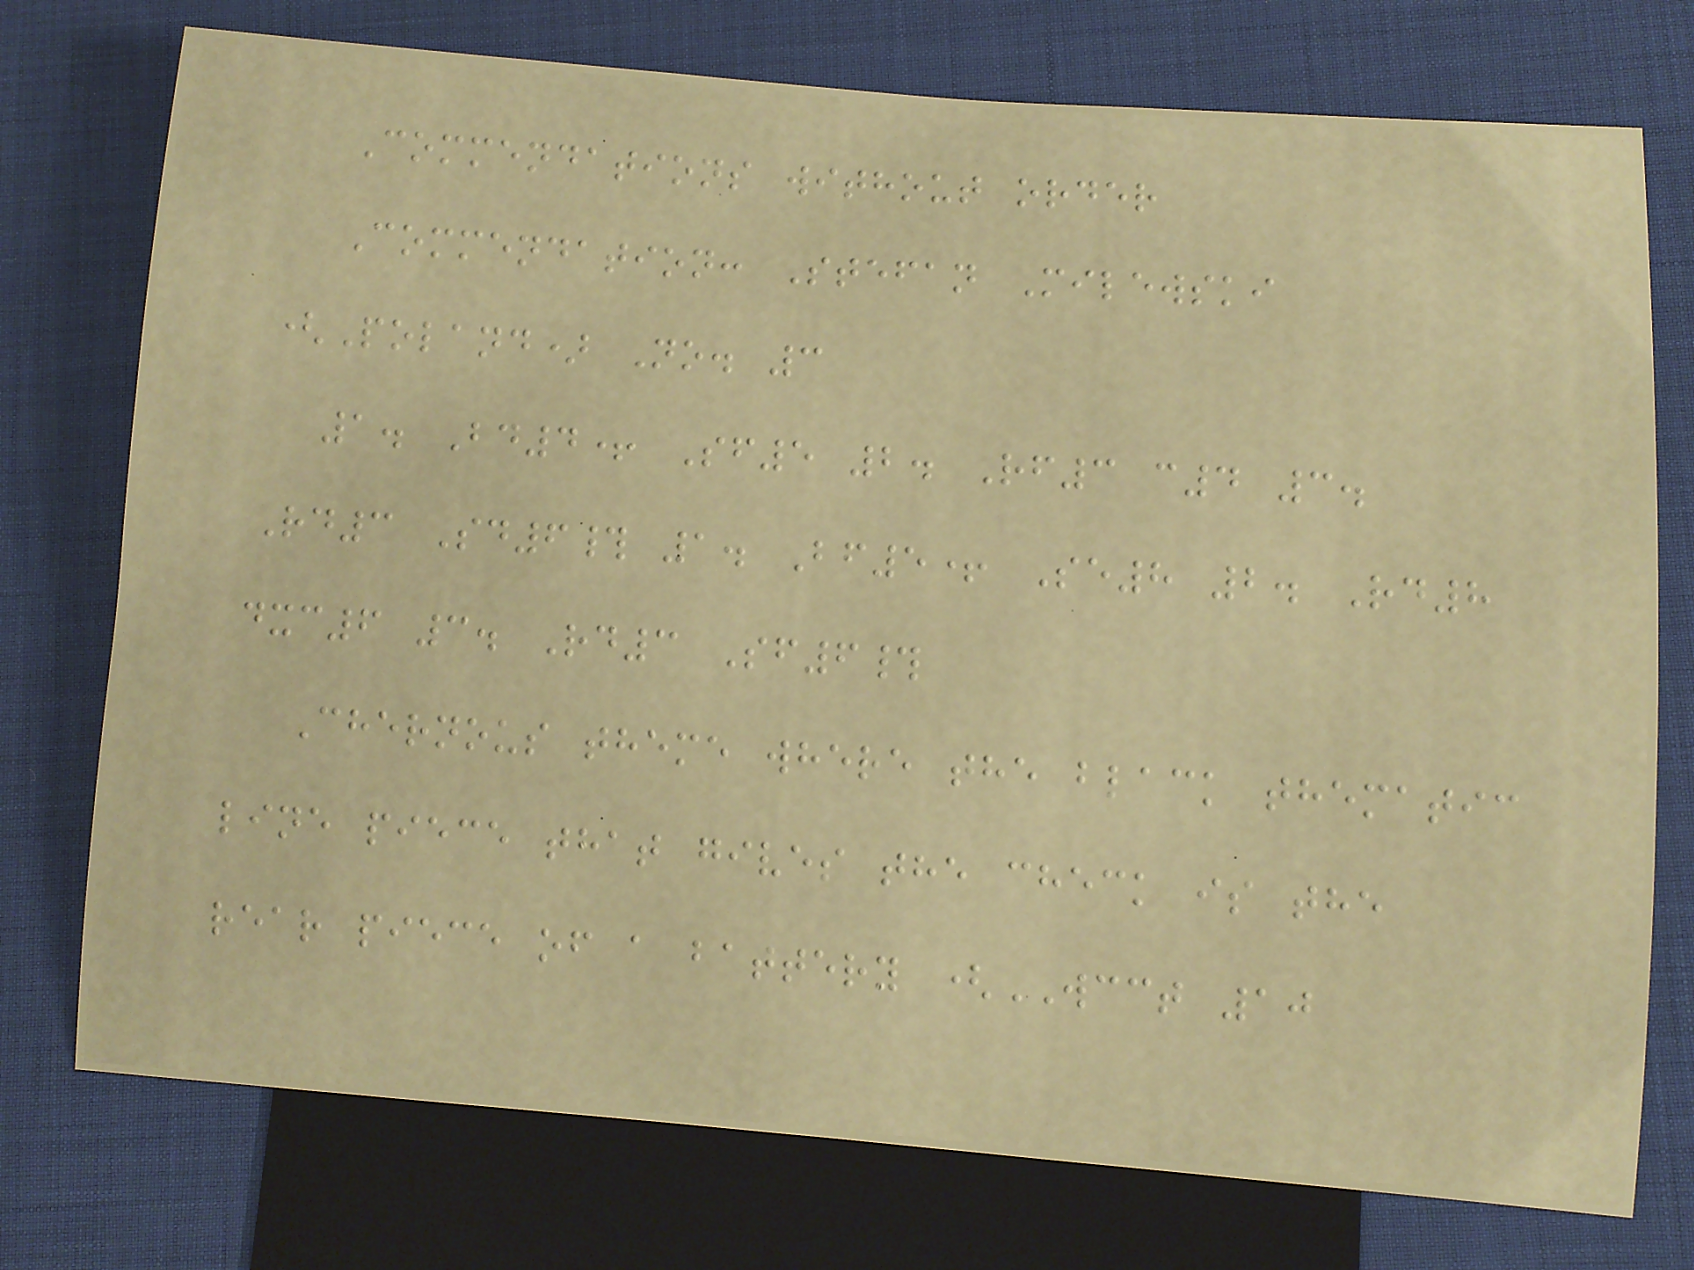Commendations without order
Commendation: Stefan Milewski
(Poland) No. 3
1. Bd4+ Sf5 2. Rf3 c4 3.
Rd3 Sd6# 1. Bf5+ Se8 2. Rd8
dxc6 3. Rd3 Sf6#
Chernous theme where the black thematic
line piece that gives the check is the
rear piece of a battery (WCCT 10
